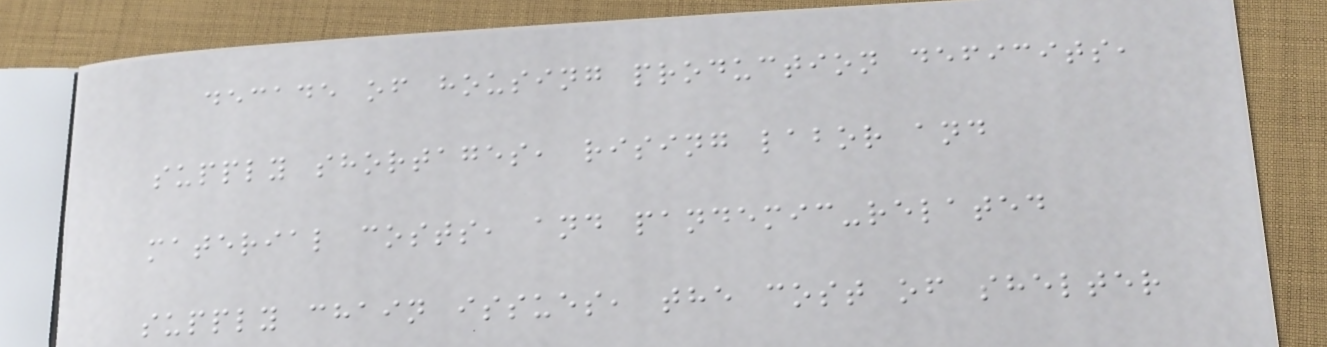decade of housing production deficits,
supply shortages, rising labor and
material costs, and pandemic-related
supply chain issues, the cost of shelter
